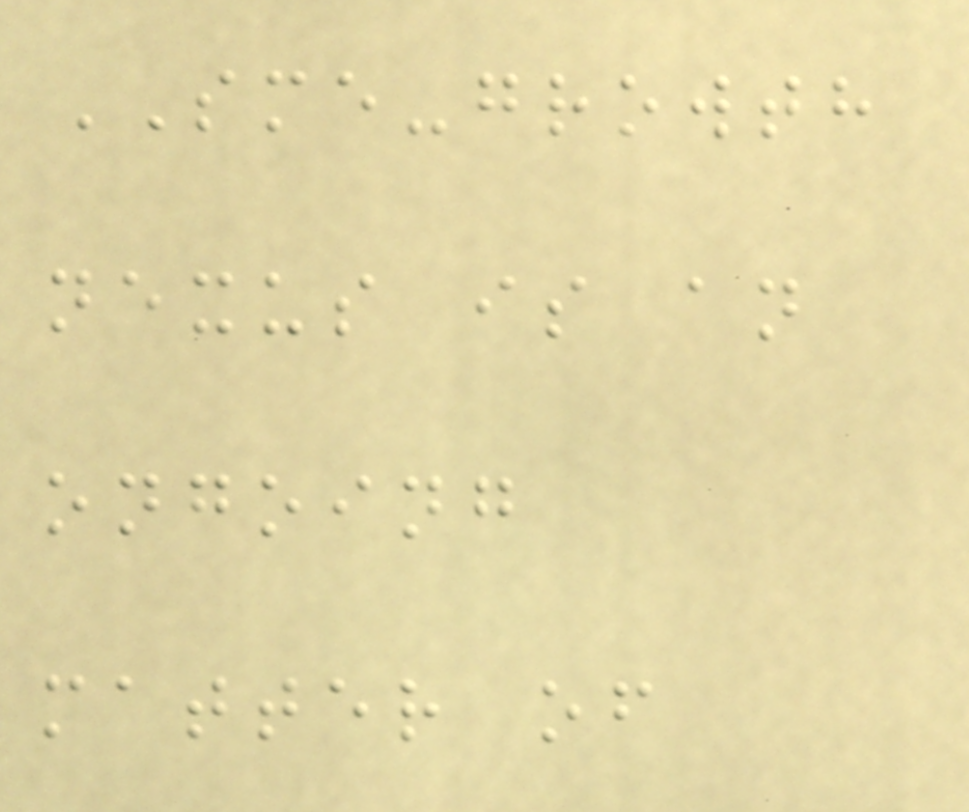SME-growth
nexus is an
ongoing
matter of
